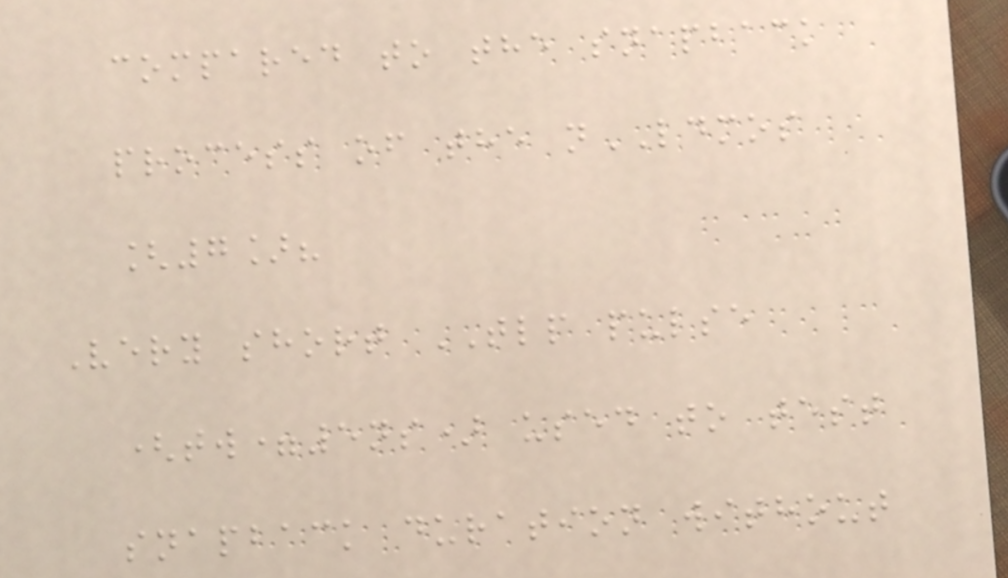compared to the snapback
process of the nLDMOS
[7]?
Very short TLP pulse
(tw=5ns) used to test
snapback duration without
